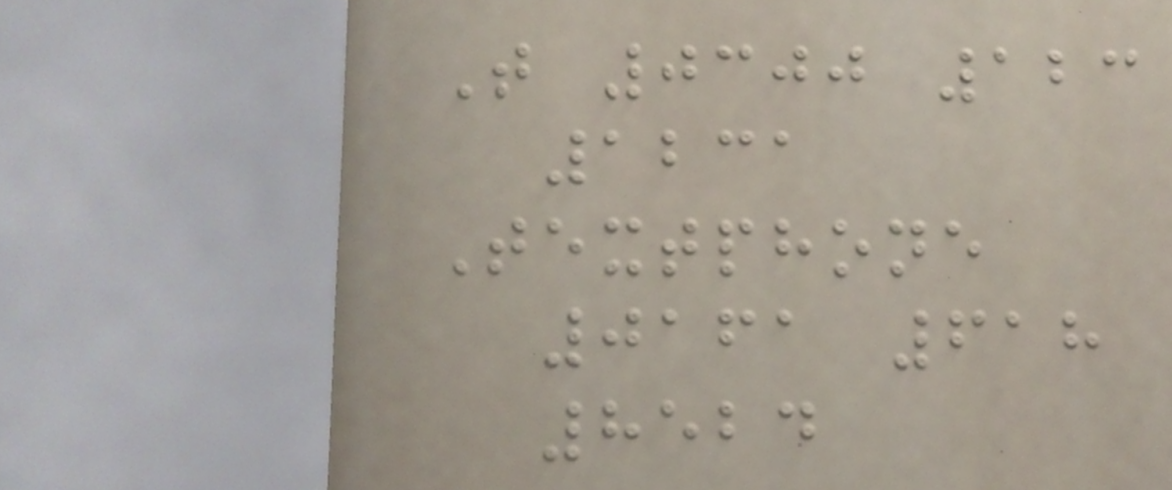T 0300 123
1231
Textphone
0161 618
8524
